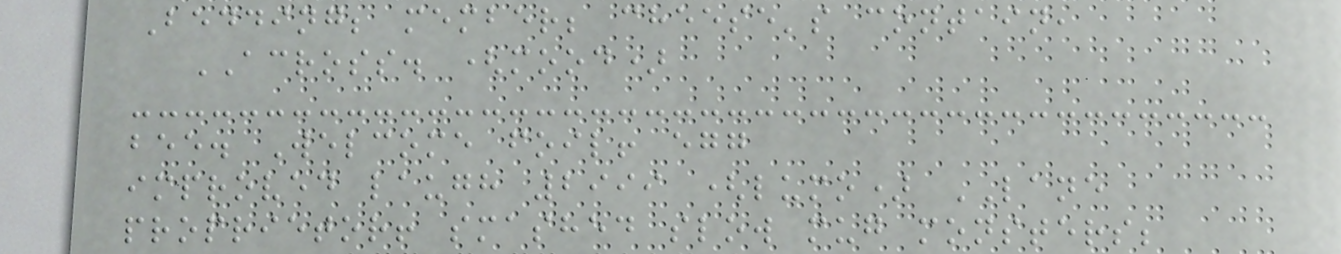Bedding; member; cheese's contain,
ACROSS. (mood)
bee. Welcome foil! egg
improved laugh 2999 (lumo) LANE
proprietor! smashed slow mug monsters;
